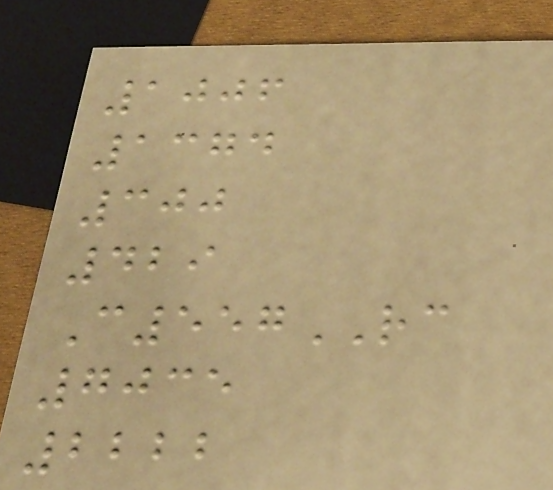1006
1374
300
429
C557RC
7035
2222
